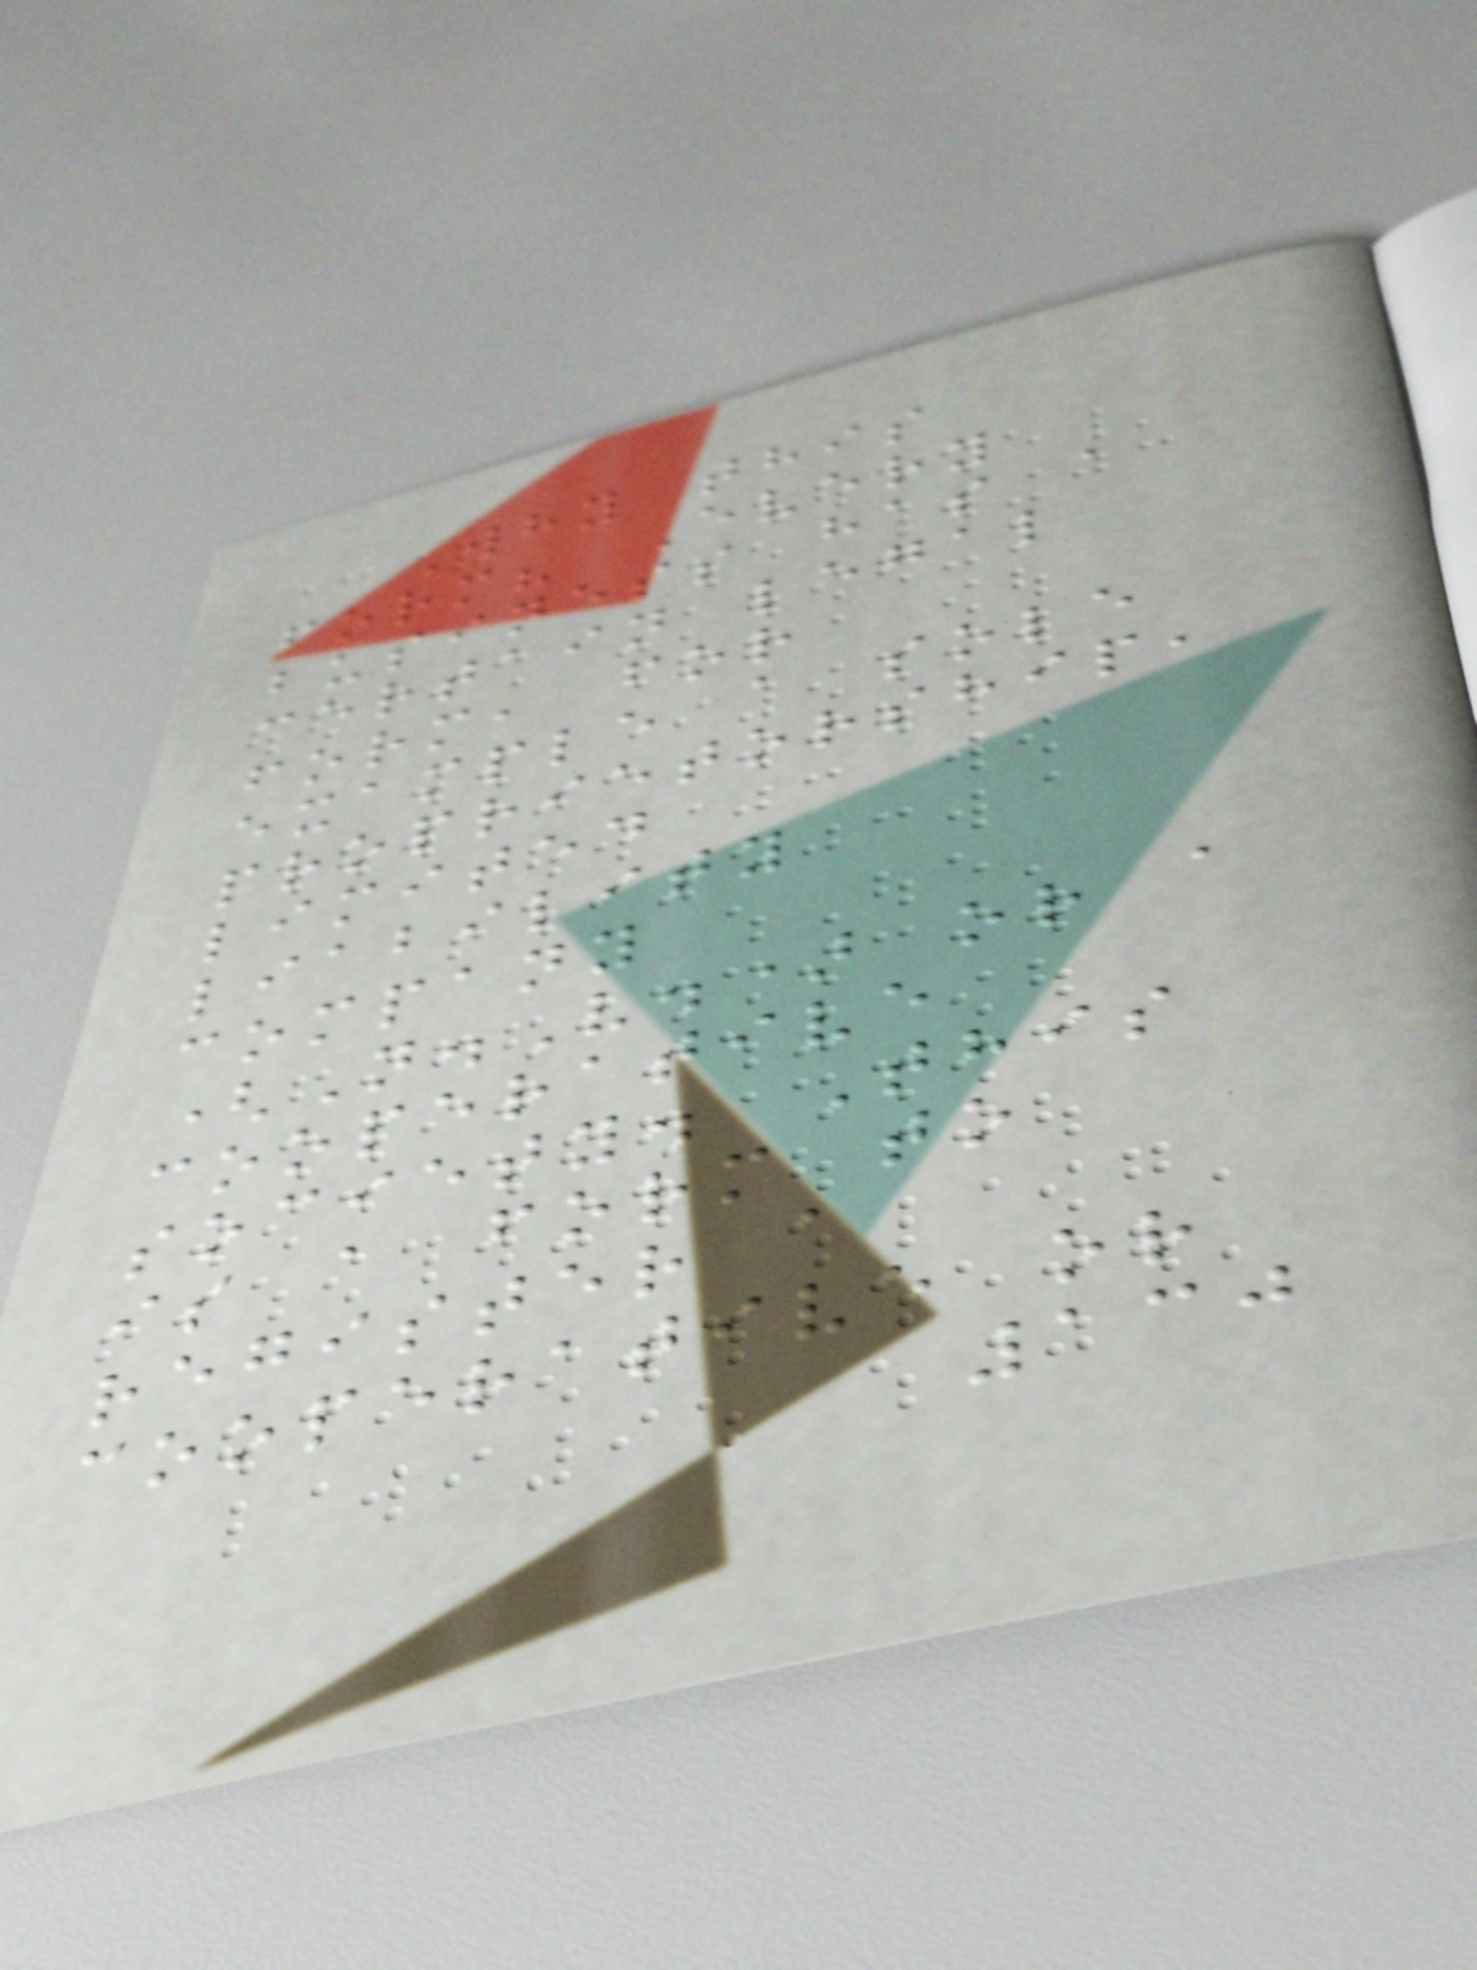Why this
form? Every
business has a
certain legal
form, for
example a sole
proprietorship,
limited
liability
company
(N.V.) or a
cooperative
society. This
is a form to
register a
cooperative or
130
